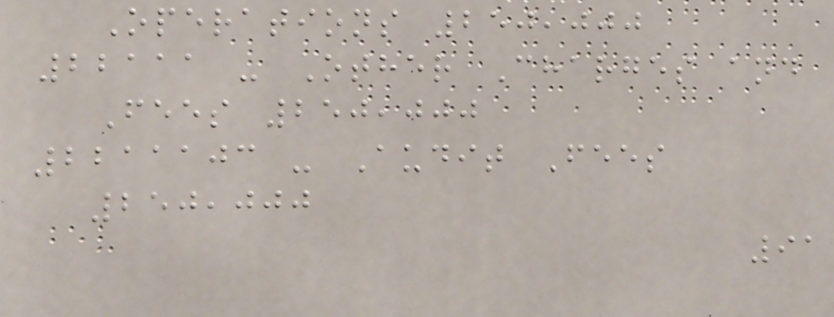Operations 250,000
22111 - Other Charges and
Fees 250,000
2211103 - Audit Fees
250,000
91
